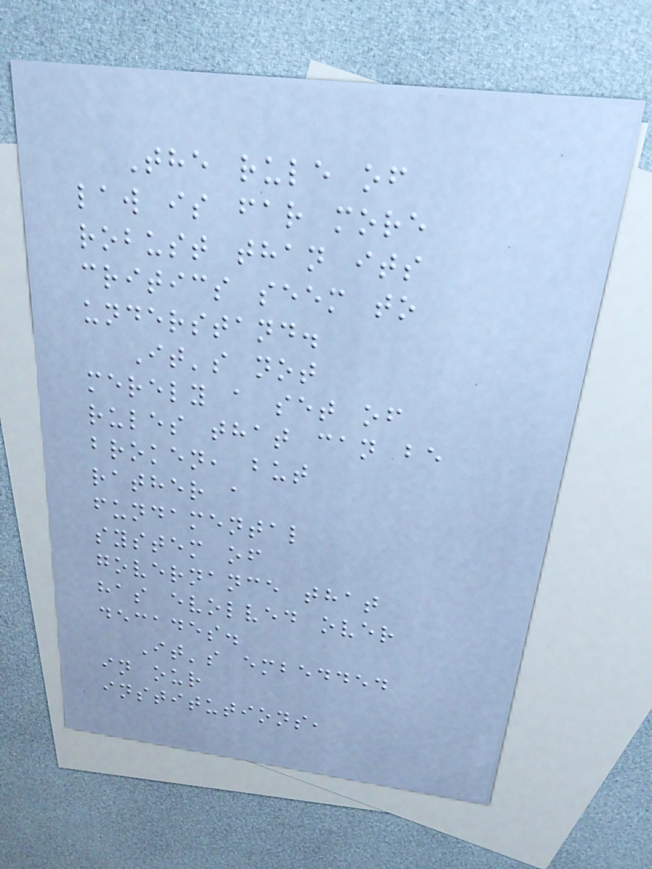The rule of
law is far more
robust than its
critics seem to
understand.
It's not
merely a set of
rules that can be
broken, but
rather a
fundamental
system of
governance that
has evolved over
decades.
It's embedded
in our
institutions,
